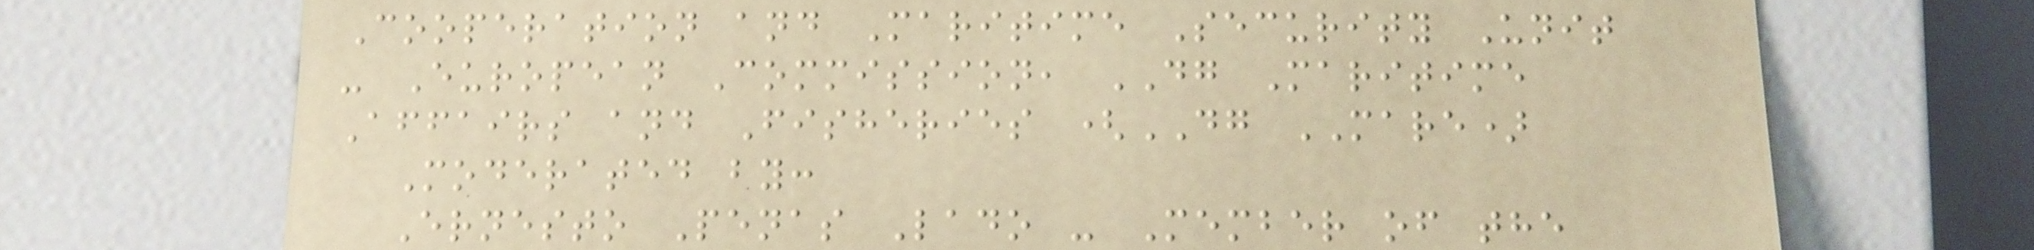Cooperation and Maritime Security Unit
- European Commission, DG Maritime
Affairs and Fisheries (DG MARE)
Moderated by:
Ernesto Penas Lado - Member of the
